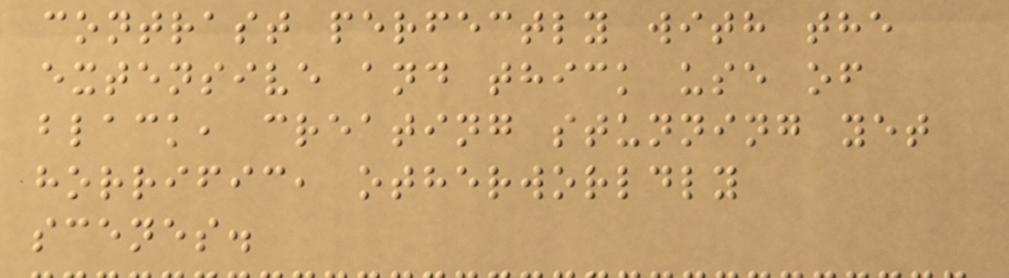contrast perfectly with the
extensive and thick use of
black, creating stunning yet
horrific, otherworldly
scenes.
